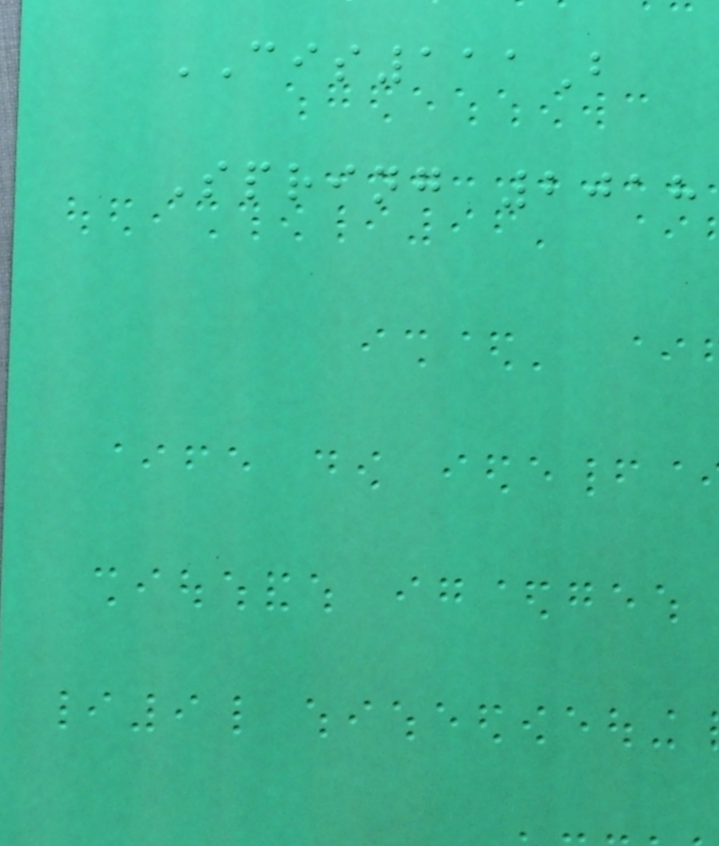CIS111B
Spring 2018
